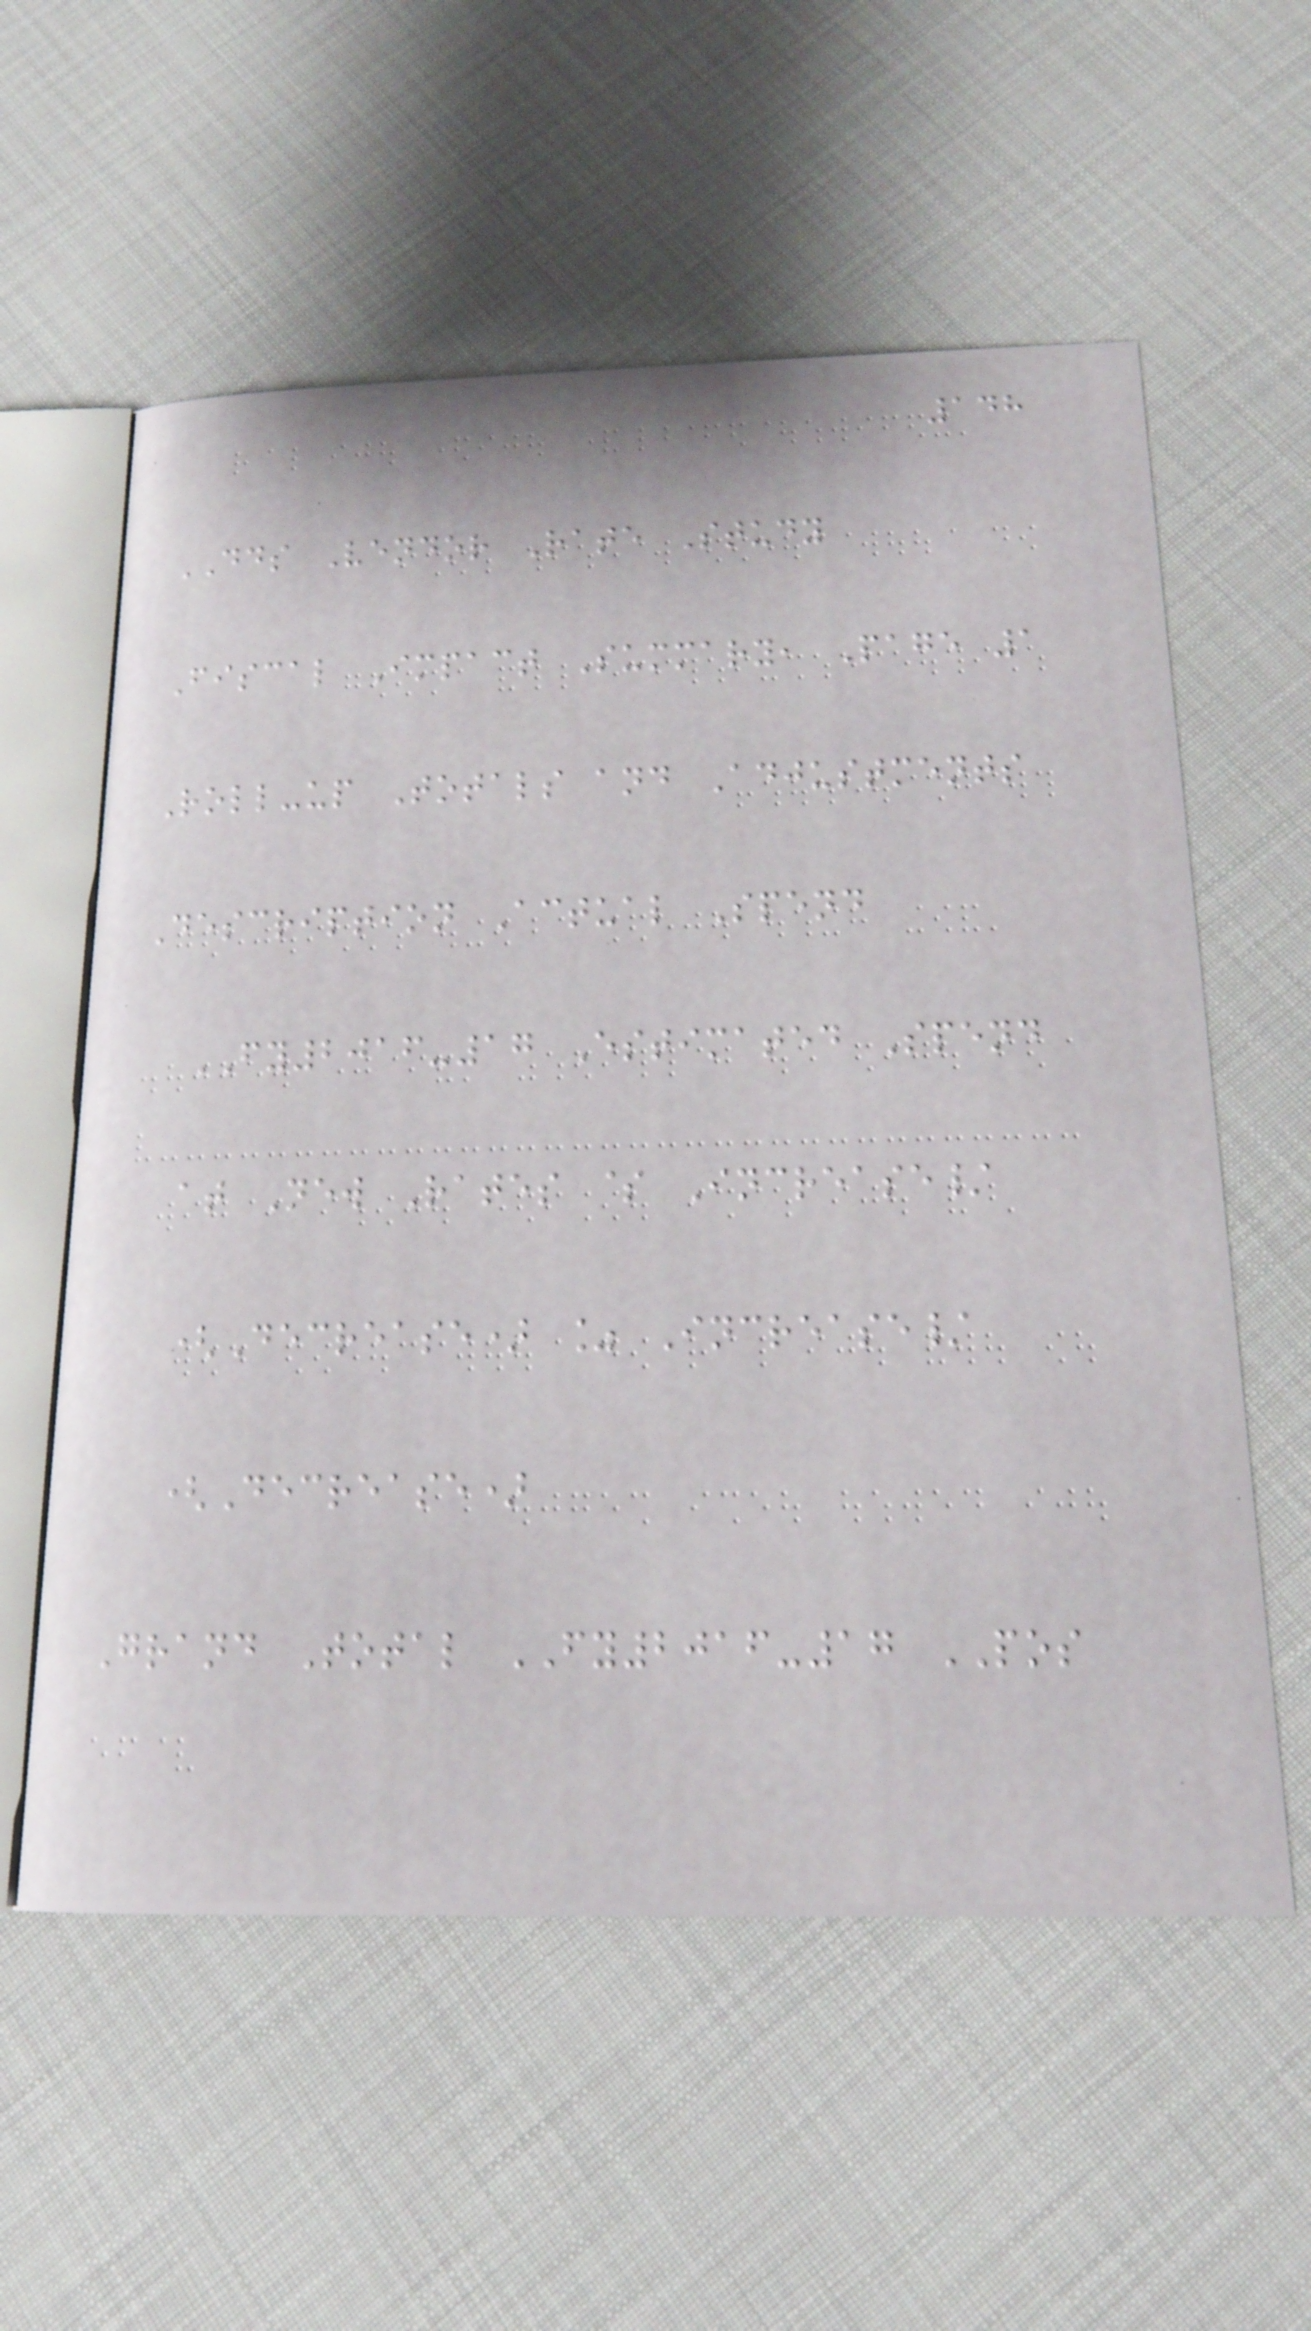148
DDS Vendor Rate Study
Fiscal Impact Summary, Page 1
Roll-up Totals and Adjustments
Description Actual Spend
FY2016-17 Estimated Spend
at New Rates $ Increase/
(Decrease) % Increase/
(Decrease)
Grand Total FY2016-17 POS
